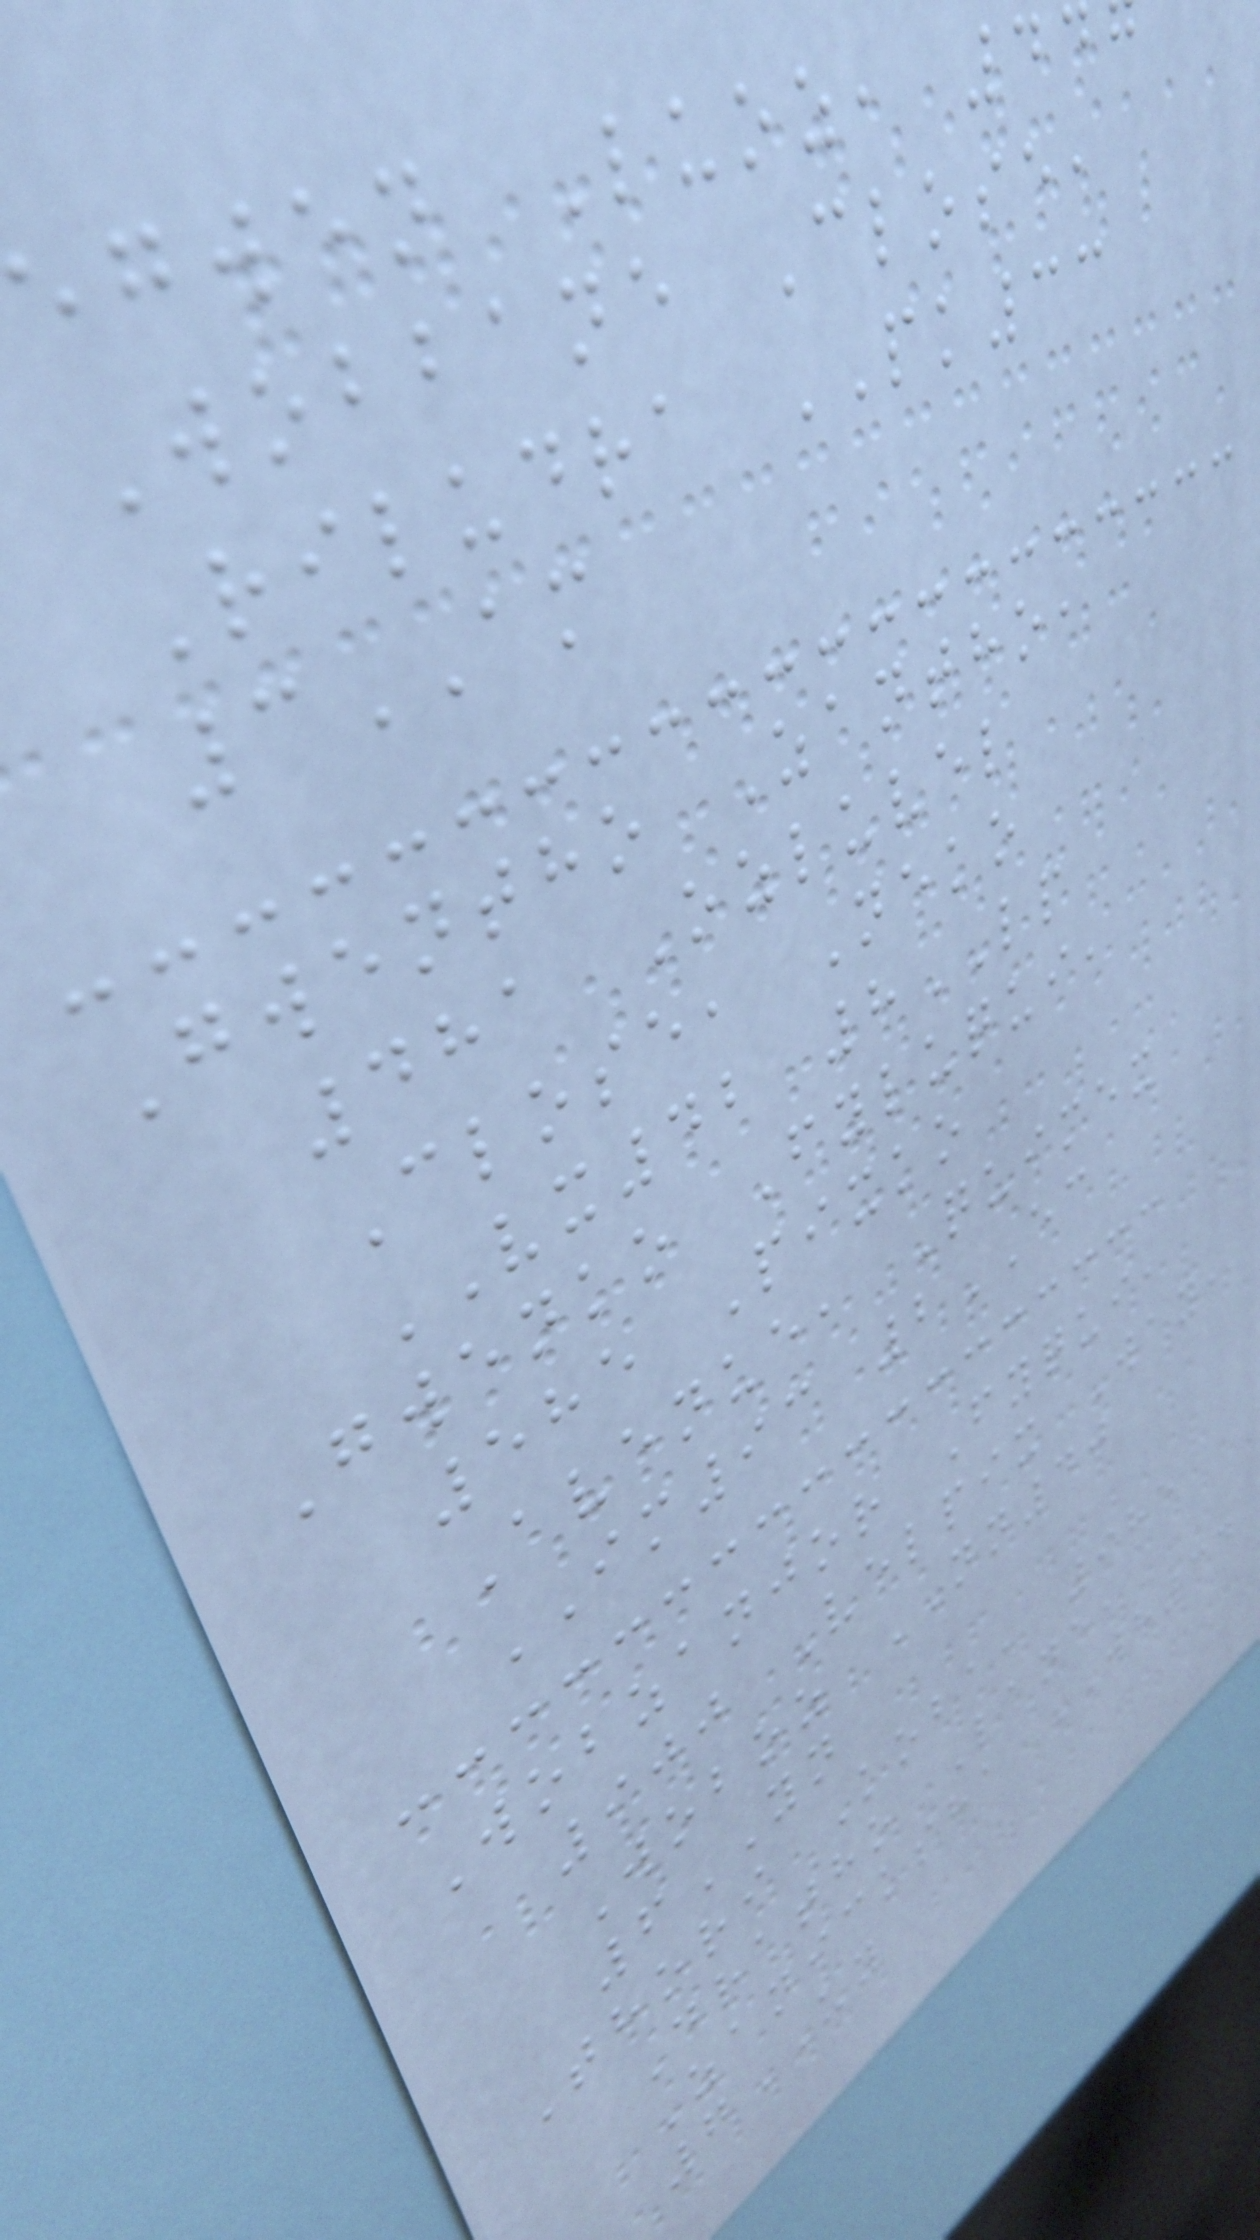egwen Luoz, 44
Wobbane Close,
Riludra PK33
3AM
Gwentho Zantho,
481 Ozluvel
Close, Neko
VX42 8LP
Gwenko Fyluqui,
585 Pixko
Avenue, Quimex
IM93 2EC
Wobzanjor Fyqui,
900 Velpix Way,
Woboz NN40
6YN
Thori Koba, 985
Dratho Lane,
Zanicksha WH34
7UY
